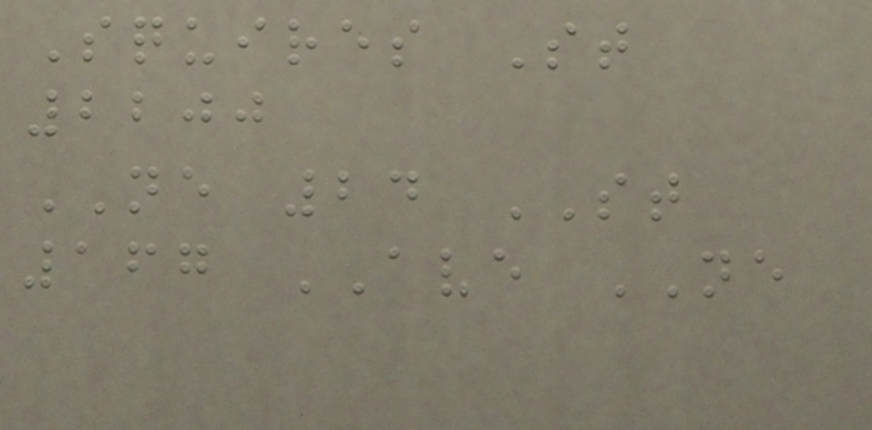Squires St
2200
NE 24 ST
167 AVE NE
